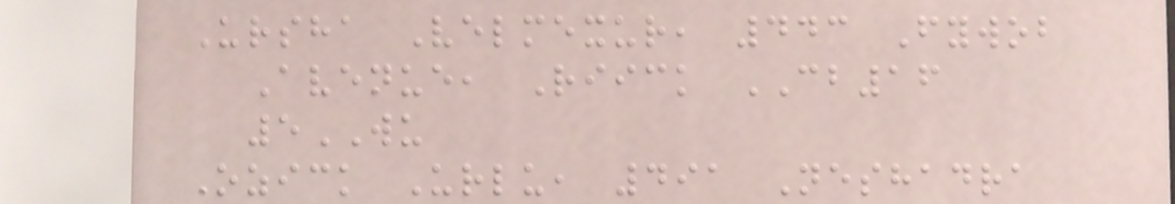Ursha Velmexur, 443 Fywob
Avenue, Riick CB16
5WU
Ozick Urlu, 491 Neshadra
